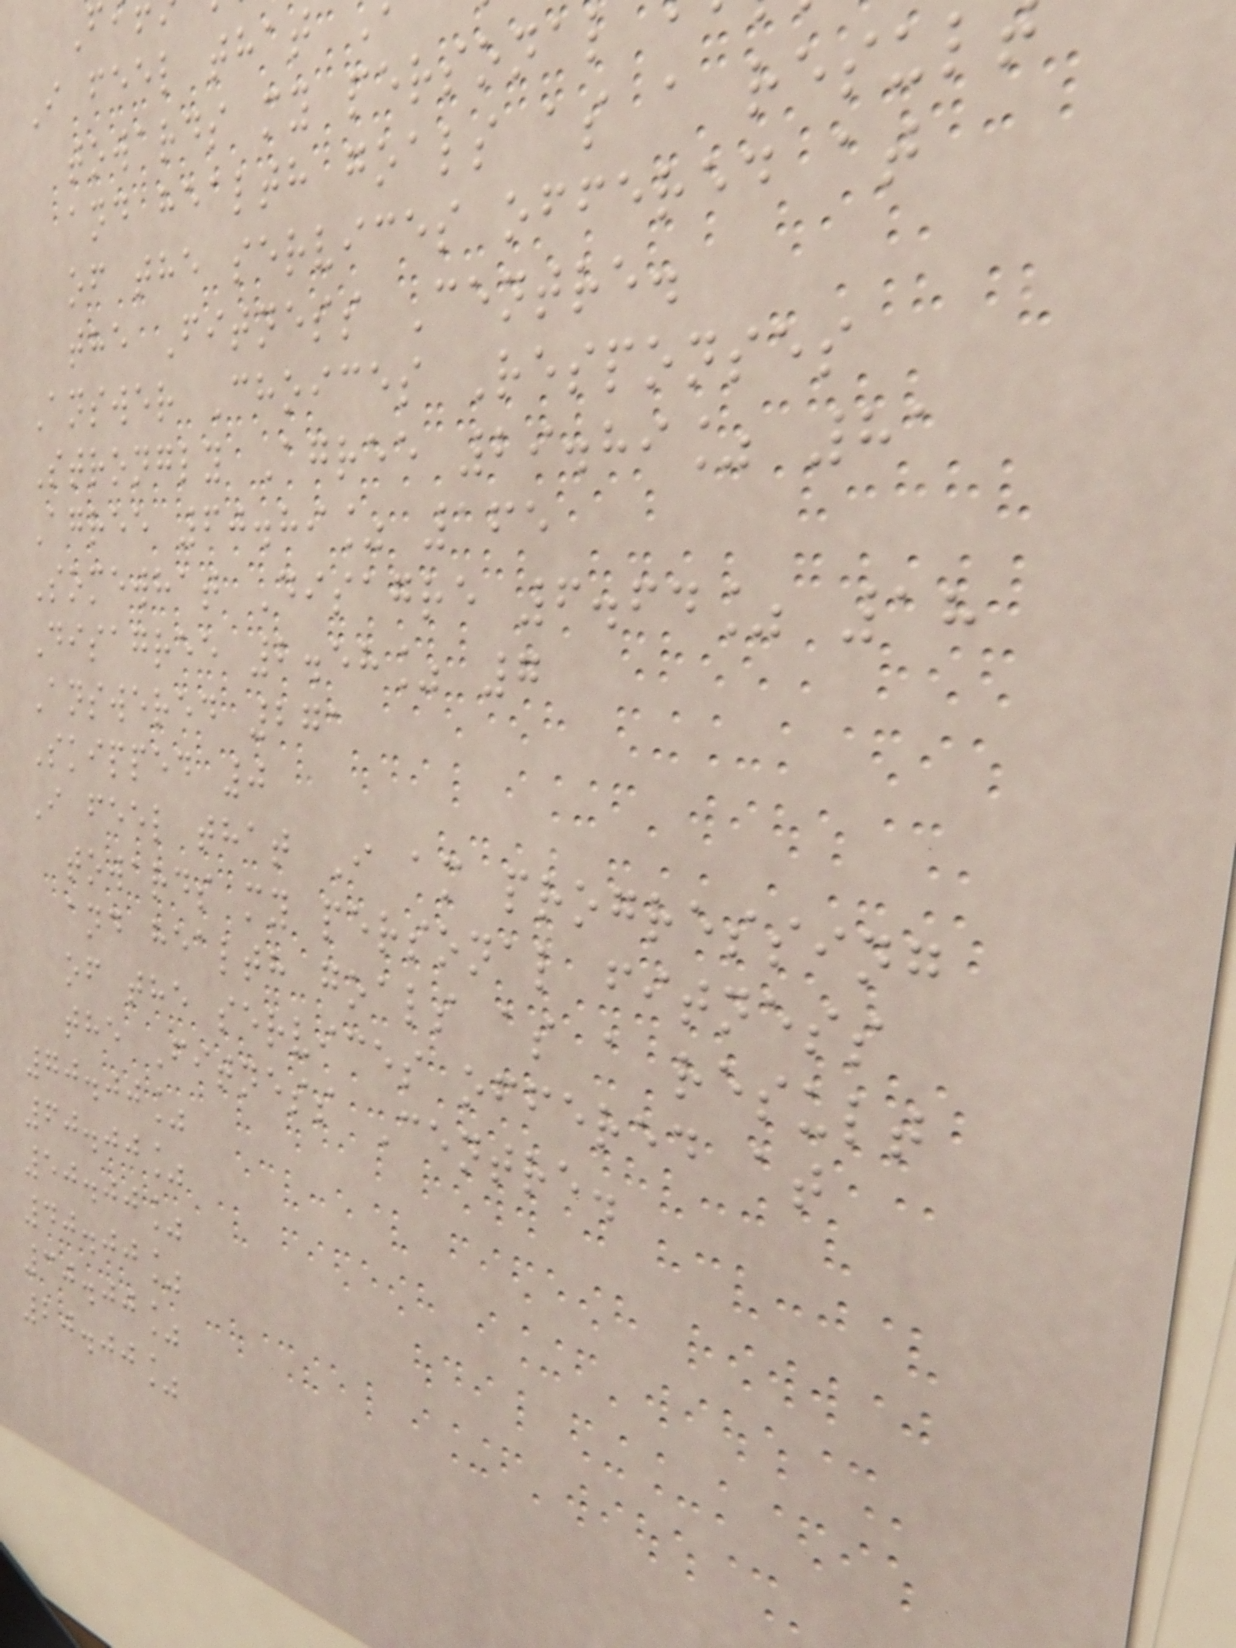I feel that
towards my personal
and health goals as a resul
of the services offered at
the Fitness Centre.
Answer Choices Responses
Strongly Agree 29.89% 81
Agree 60.89% 165
Somewhat Disagre 6.64% 18
Disagree 2.58% 7
Answered 271
Skipped 0
I feel that I am progressing
towards my personal fitness
and health goals as a result
of the services offered at
the Fitness Centre.
70.00%
60.00%
50.00%
40.00%
30.00%
20.00%
